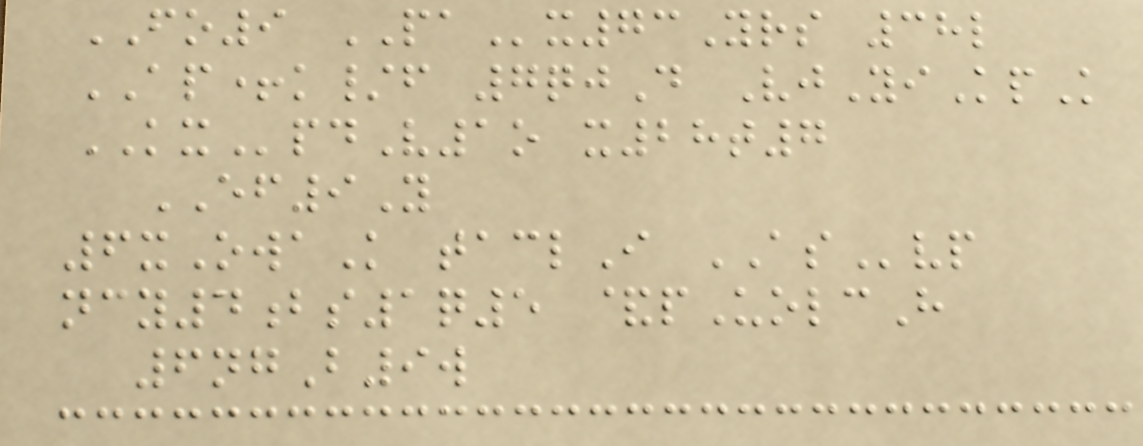FO9 PAx73Yrs 38l
AP+k/f 7qjD VjYiKpK
KXpdV1o x28t7
EF9Y
6xOwaK taclI ASvp
ncy4bs1q5 &pUolcH
6ngB9w
